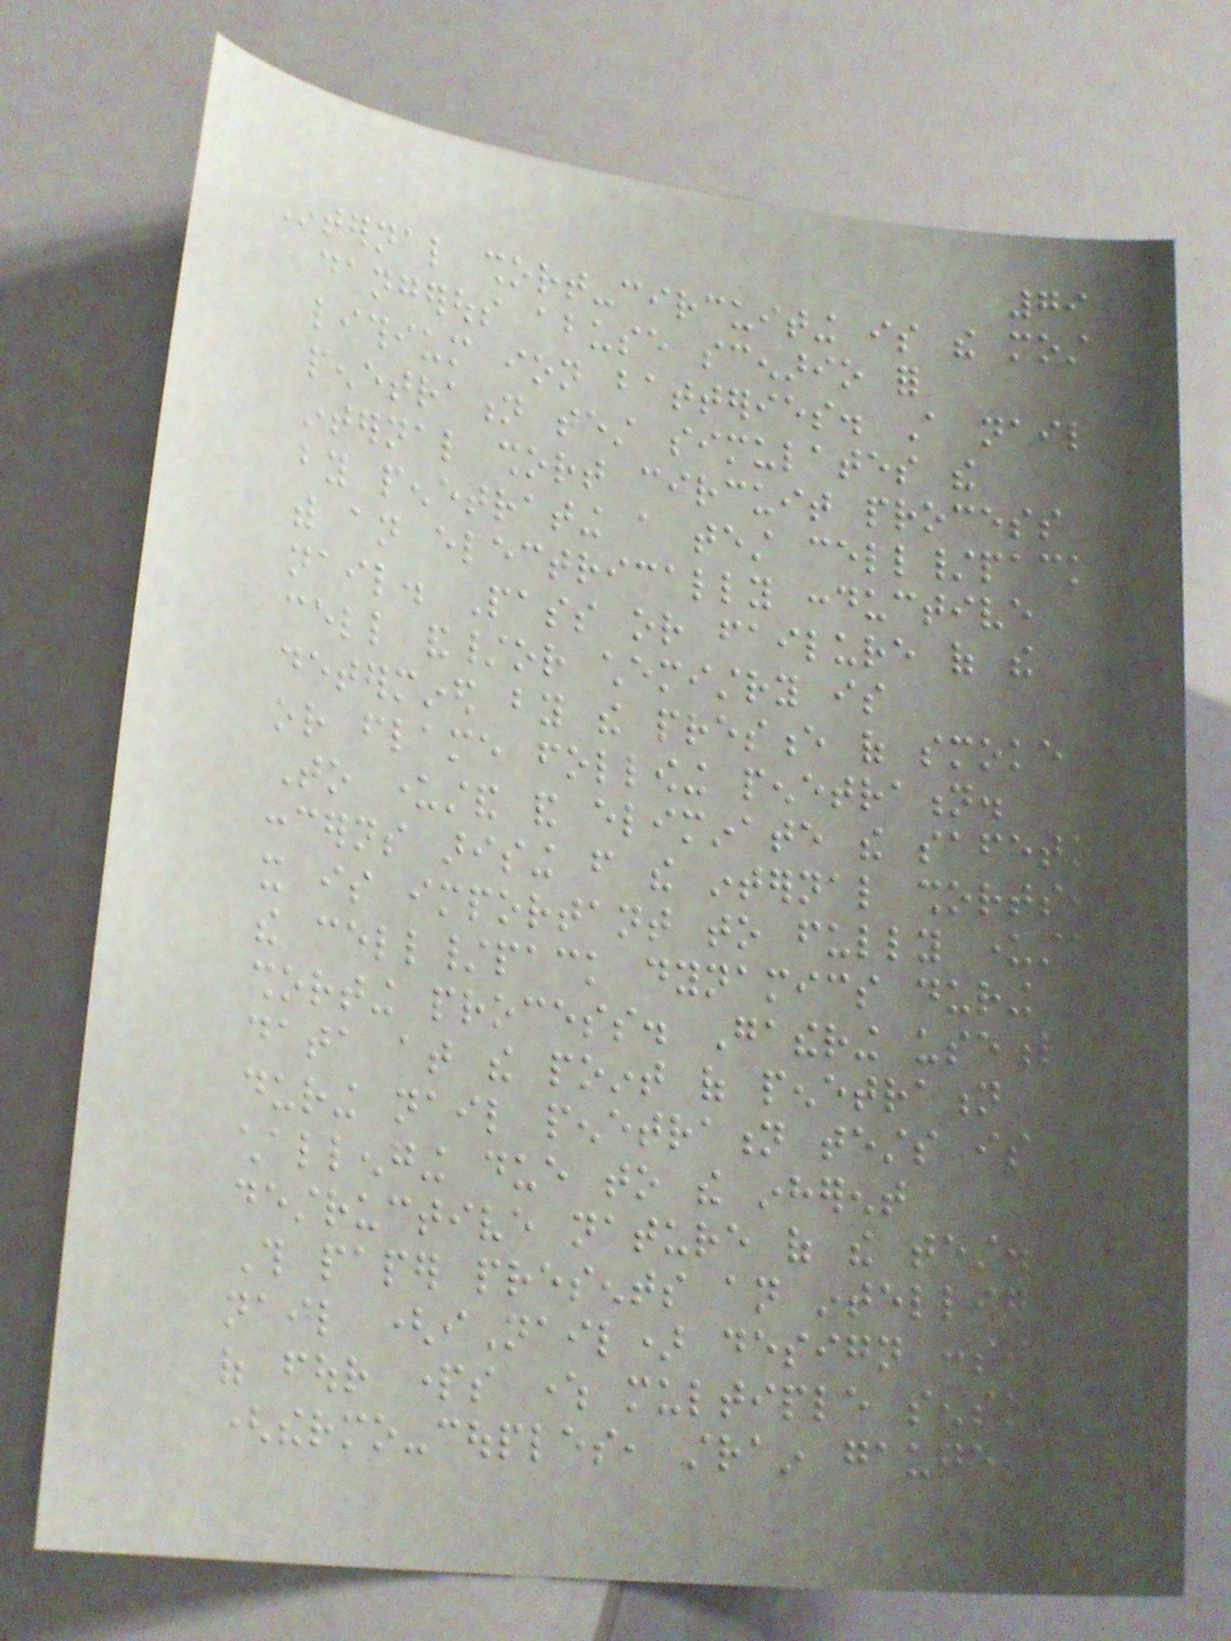79
Internal short-circuiting is the most
dangerous abuse scenario for
lithium ion batteries. A nail
penetration test simulates the
internal short circuit process
by penetrating a test cell/pack
with an electrically conductive
nail. Pass or failure of the
cell and/or chemistry is
determined by the presence of smoke
or flame following penetration.
To understand and eliminate the safety
concerns arising from the internal shorts,
it is important to fully understand
the cell/pack dynamics during the
shorting process. Gathering useful
data at the point of penetration
during nail penetration tests is very
challenging due to the inherent
destructive nature of the test.
This paper presents an intelligent
nail (iNail) design consisting
of four parts where multiple sensors
(thermo-couples, strain gauges,
